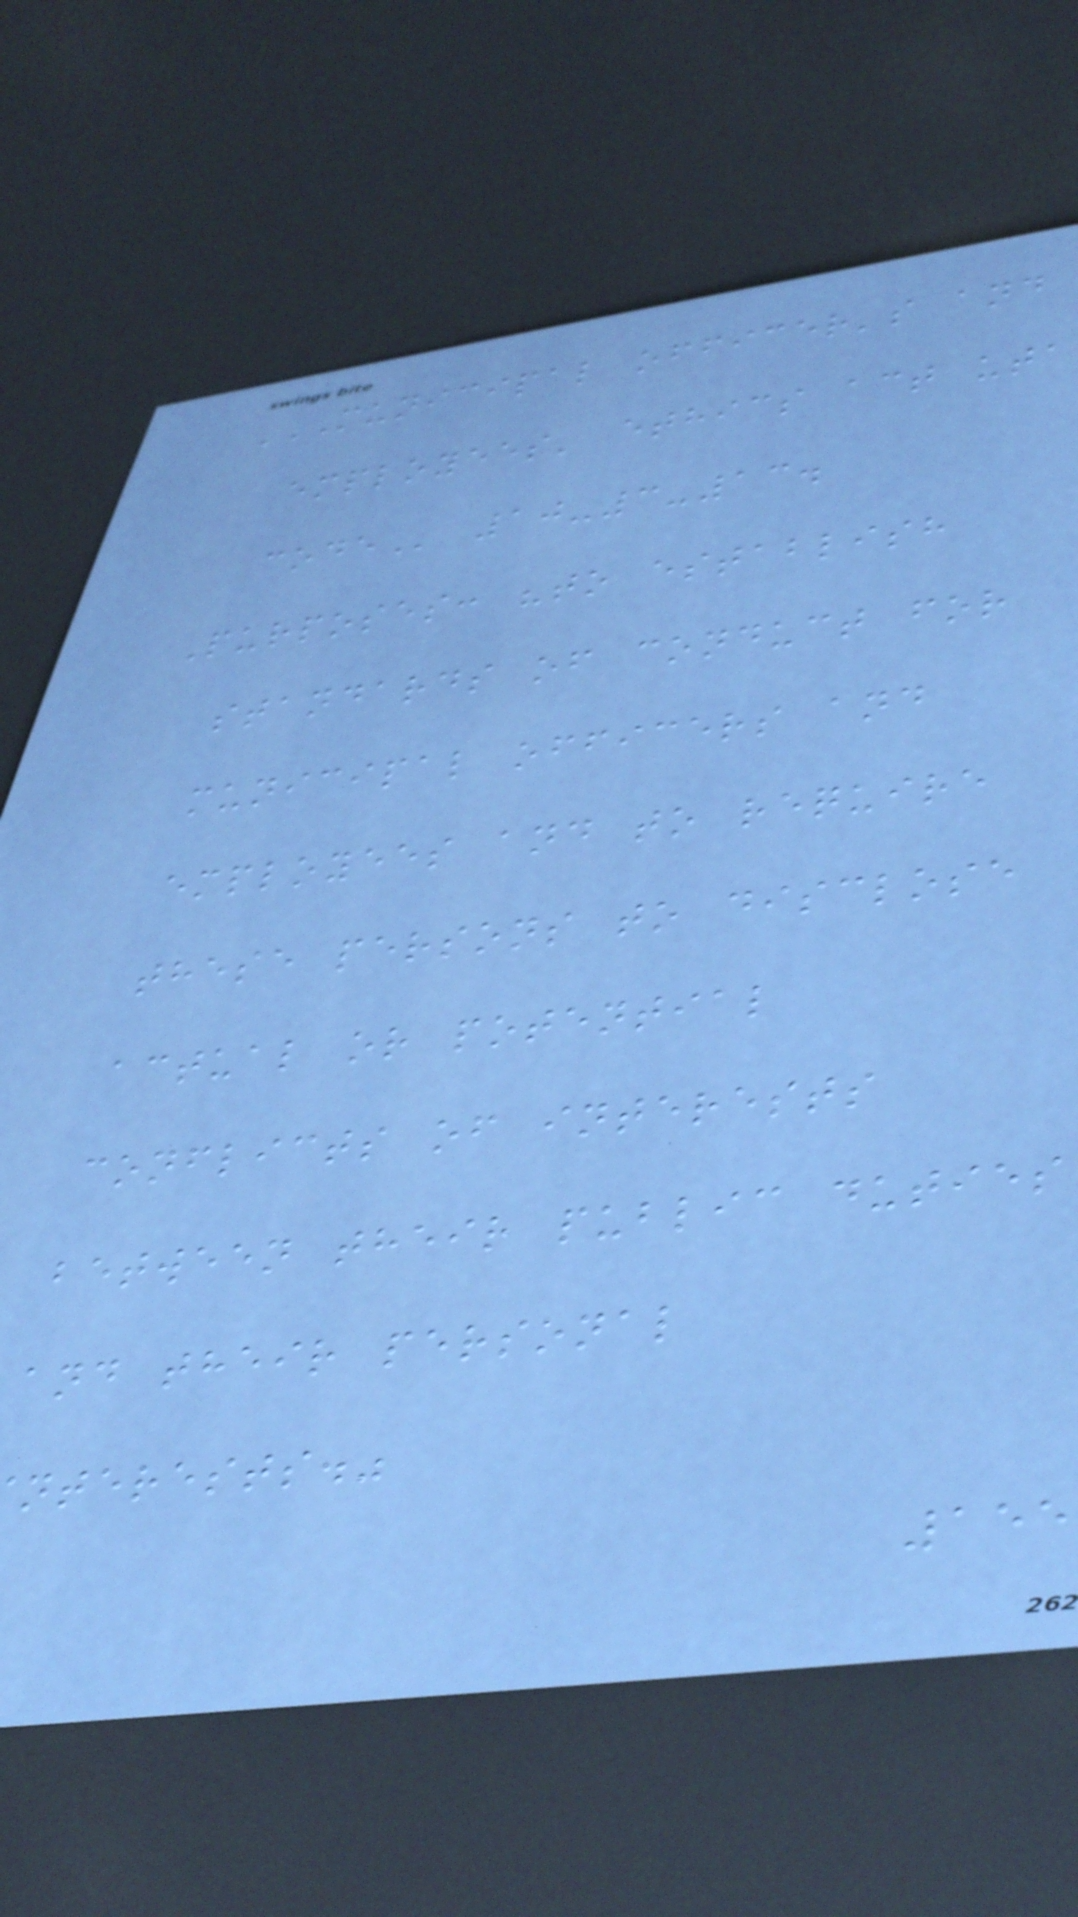MUNICIPAL OFFICER'S AND
employees' ethics act
10-3-13.
Purposes: "to establish
standards of conduct for
municipal officers and
employees and to require
these persons to disclose
actual or potential
conflicts of interests
between their public duties
and their personal
nterests."
155
